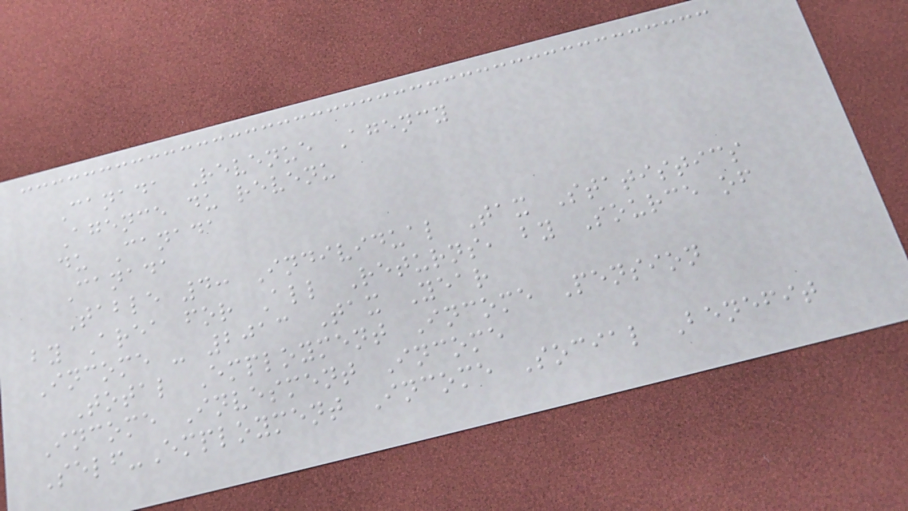Canada Revenue Agency
Agence du revenu
du Canada
Canada
Table 4: Individual Tax Statistics
by Area for All Returns, by Source of
Income - 2013 Tax Year
Total Employment Income Pension
Income Invesment Income
Self-Employment Income Social Benefit
